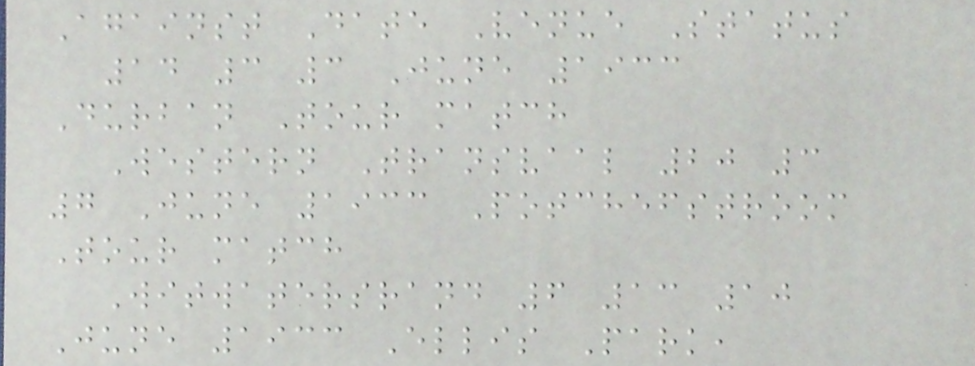Against Date Venue Status
14 3 3 June 1933
Durban Tour match
Western Transvaal 20 3
7 June 1933 Potchefstroom
Tour match
Witwatersrand 6 13 10
June 1933 Ellis Park,
